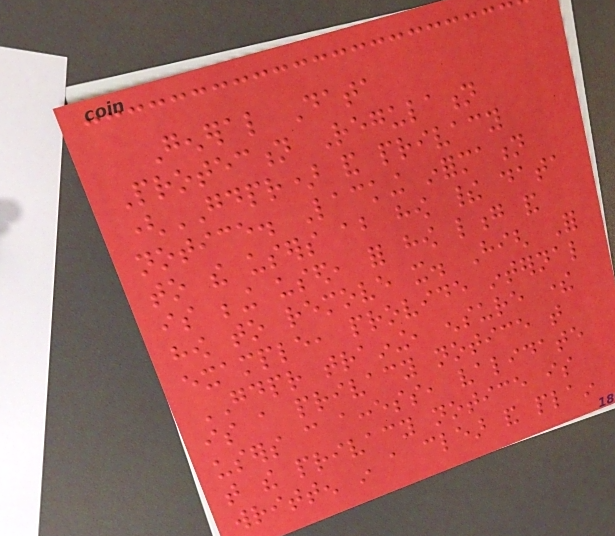General Data
Protection Regulation
(GDPR) and privacy
notice. Lacking information
to the users about how their data
is being used, for how long and
how to remove it. High For
example, provide internal
GDPR training, ensure there
is a privacy notice that
users can access, validate
that the privacy notice is
written in a clear and plain
